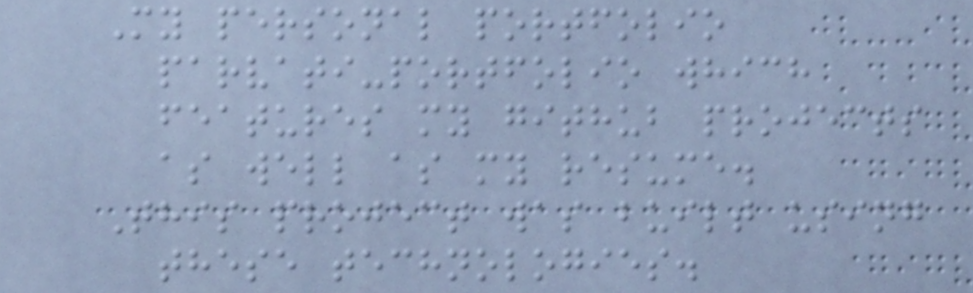My personal portfolio
parvati-portfolio which
features my github projects
as well as my resume.
This project was built using
these technologies.
